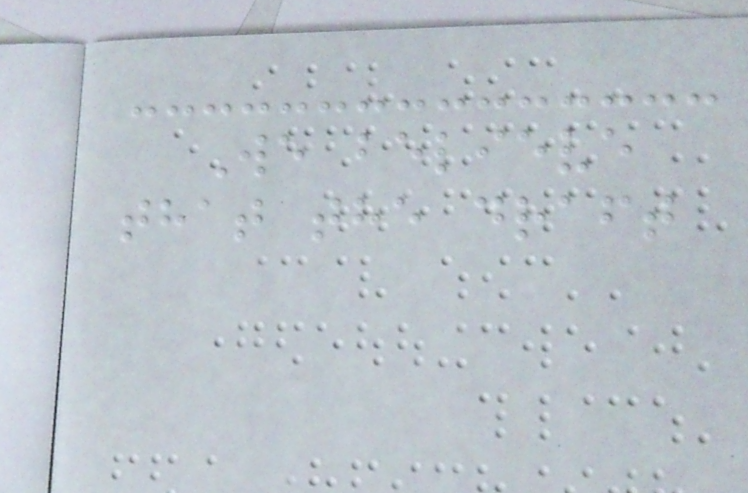We believe
that the draft
